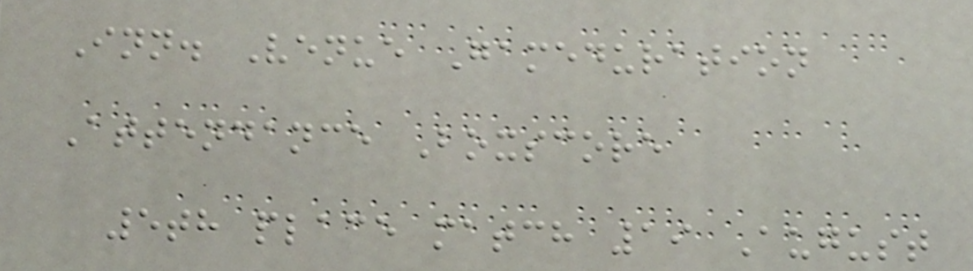Inn. Venue Gameduration
Attendance Boxscore
5th place match 19 August
